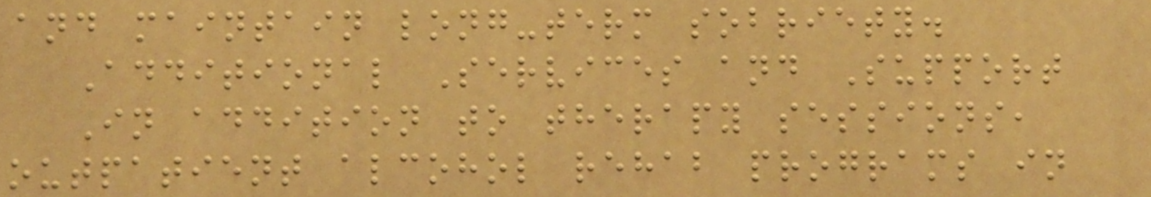and maintain long-term sobriety.
Additional Services and Support
In addition to therapy sessions,
outpatient alcohol rehab programs in
